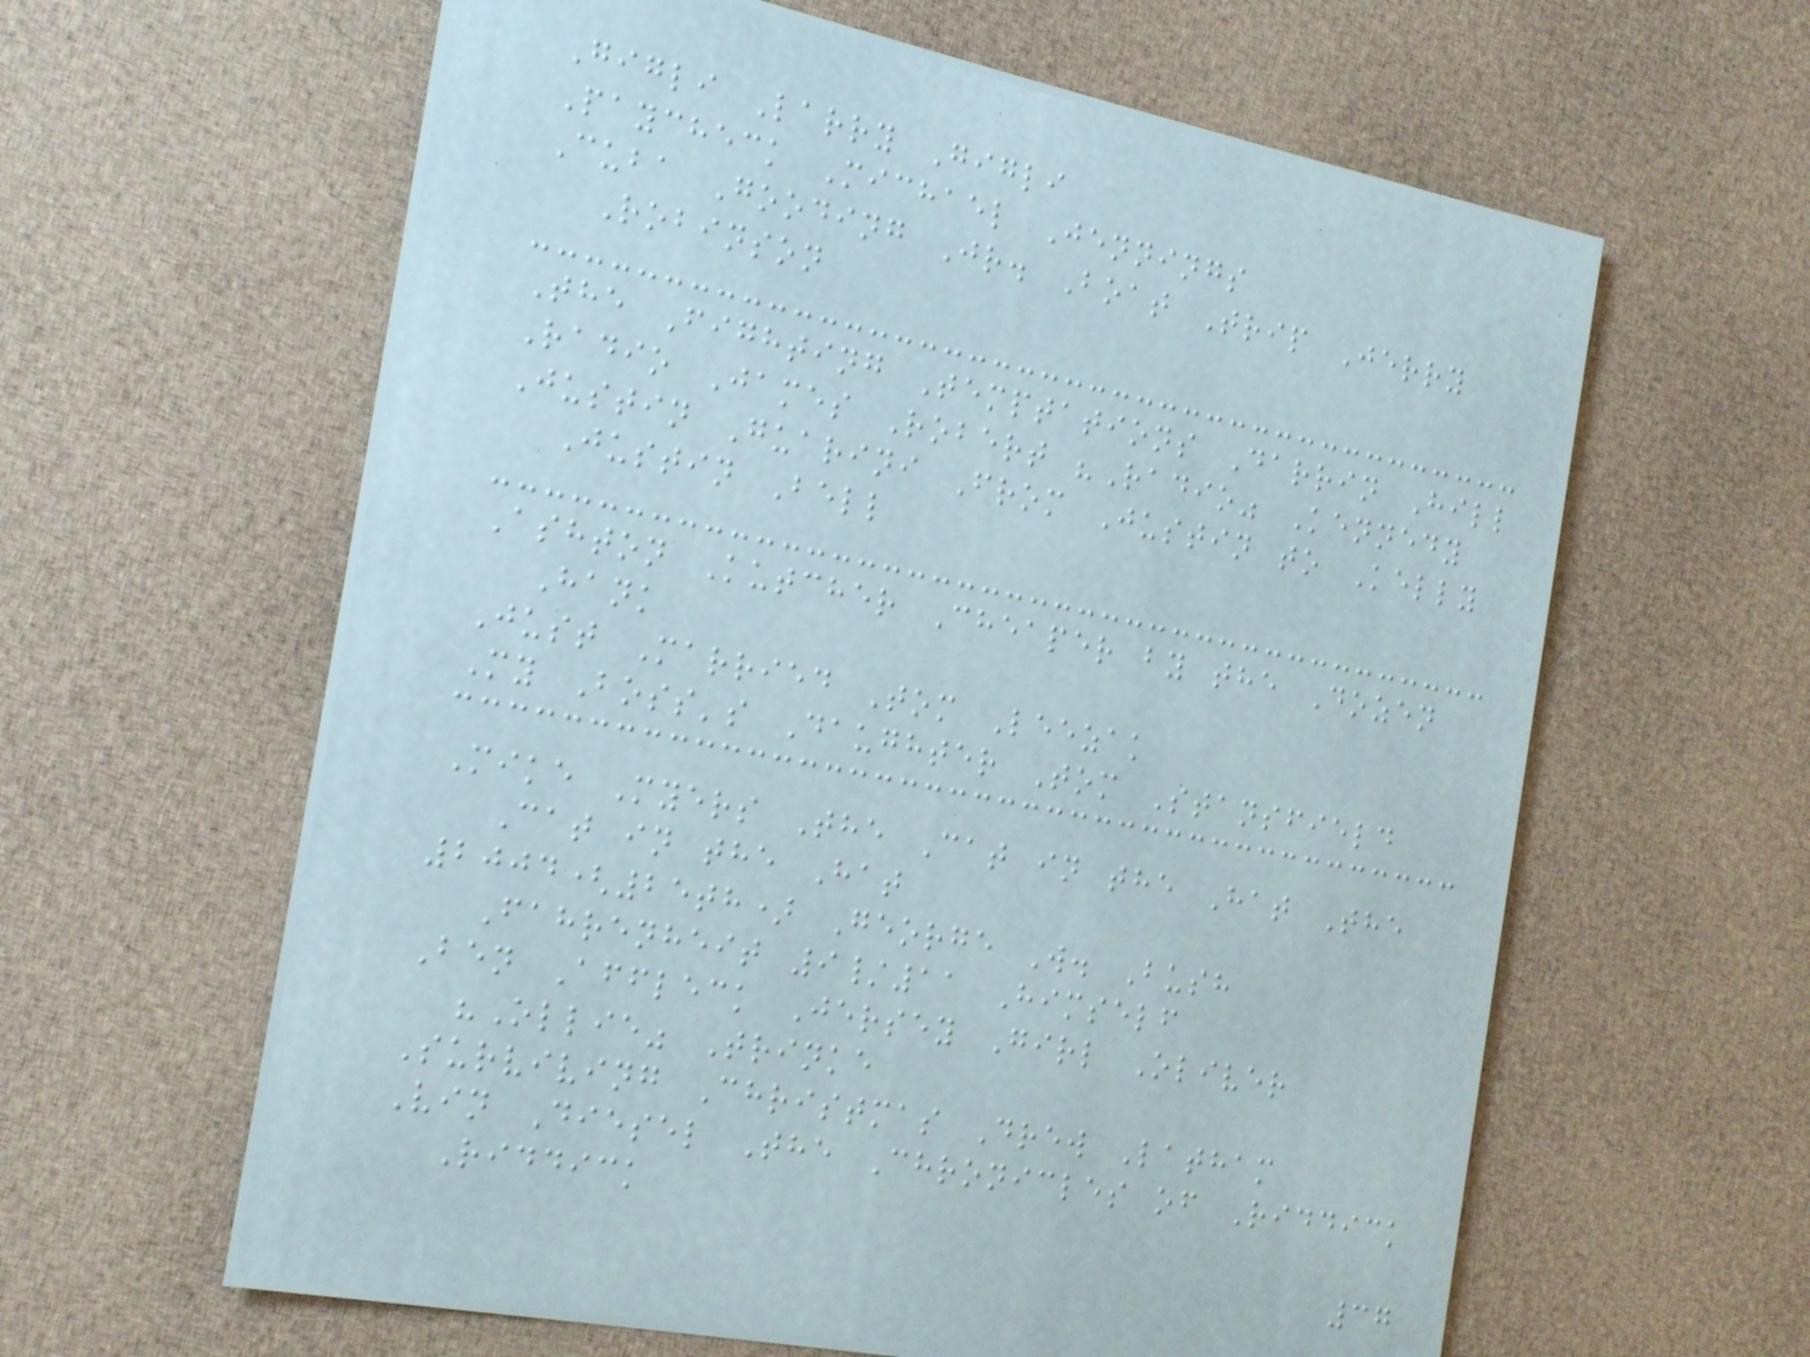Gigli Larry Gigli
Paycheck Michael Jennings
Cuba Gooding Jr. Boat Trip Jerry
Robinson
The Fighting Temptations Darrin Hill
Radio James Robert "Radio" Kennedy
Justin Guarini From Justin to Kelly
Justin Bell
Ashton Kutcher Cheaper by the Dozen
Hank
Just Married Tom Leezak
My Boss's Daughter Tom Stansfield
Mike Myers The Cat in the Hat The
Cat in the Hat
2004(25th) George W. Bush
Fahrenheit 9/11 Himself
Ben Affleck Jersey Girl Oliver
"Ollie" Trinke
Surviving Christmas Drew Latham
Vin Diesel The Chronicles of Riddick
Riddick
37
